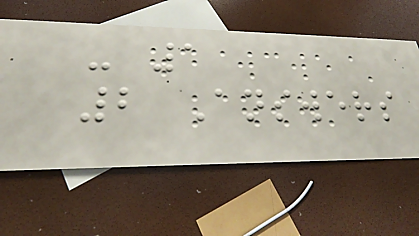- 1
2 Answers
